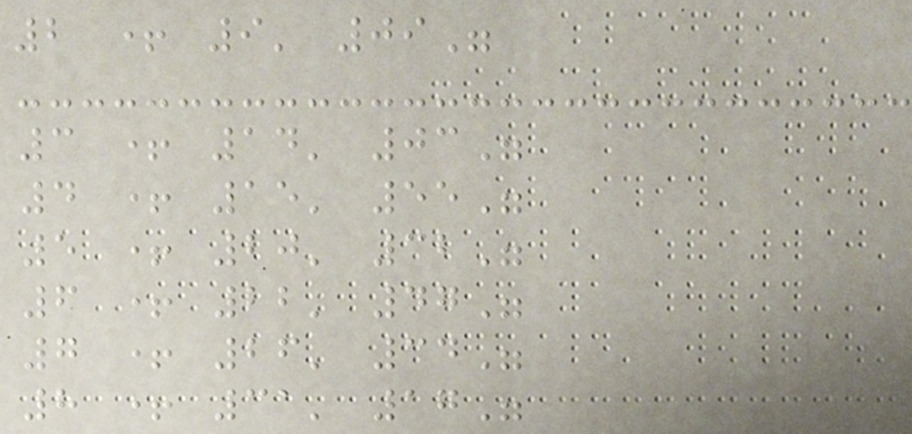2 + 9' 09"
3 + 14' 03"
4 + 15' 55"
5 + 20' 32"
6 + 22' 47"
7 + 26' 34"
8 + 31' 17"
